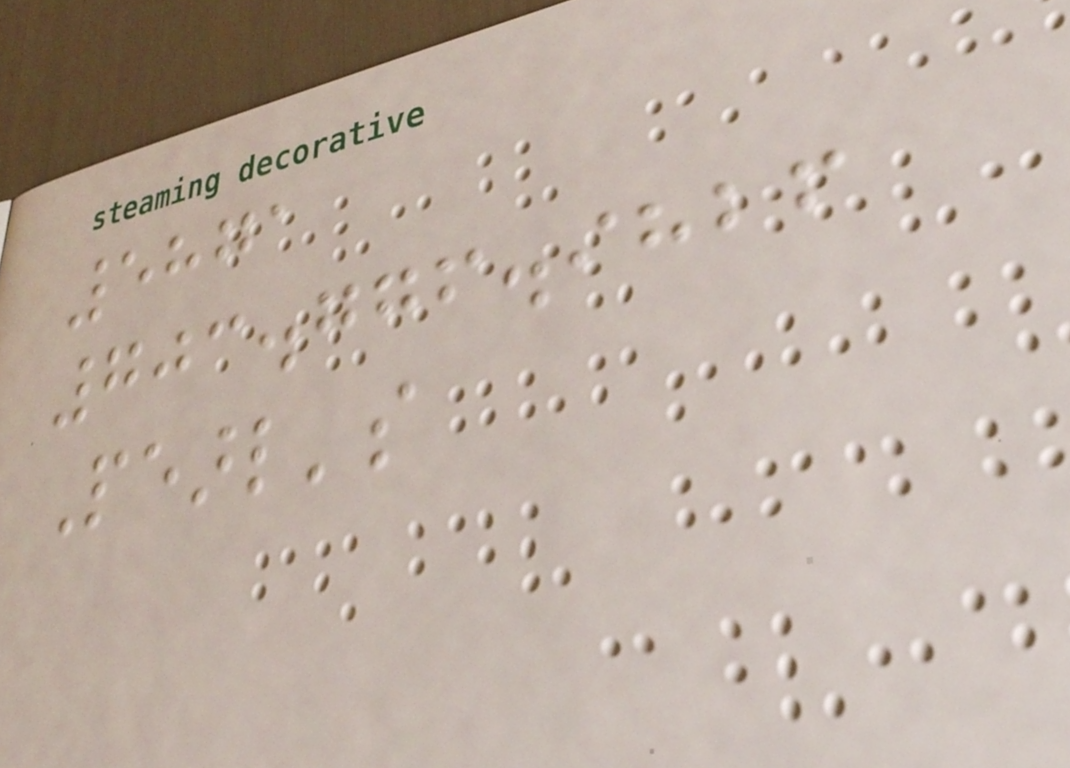5871
703.776.9826
Pearl's
